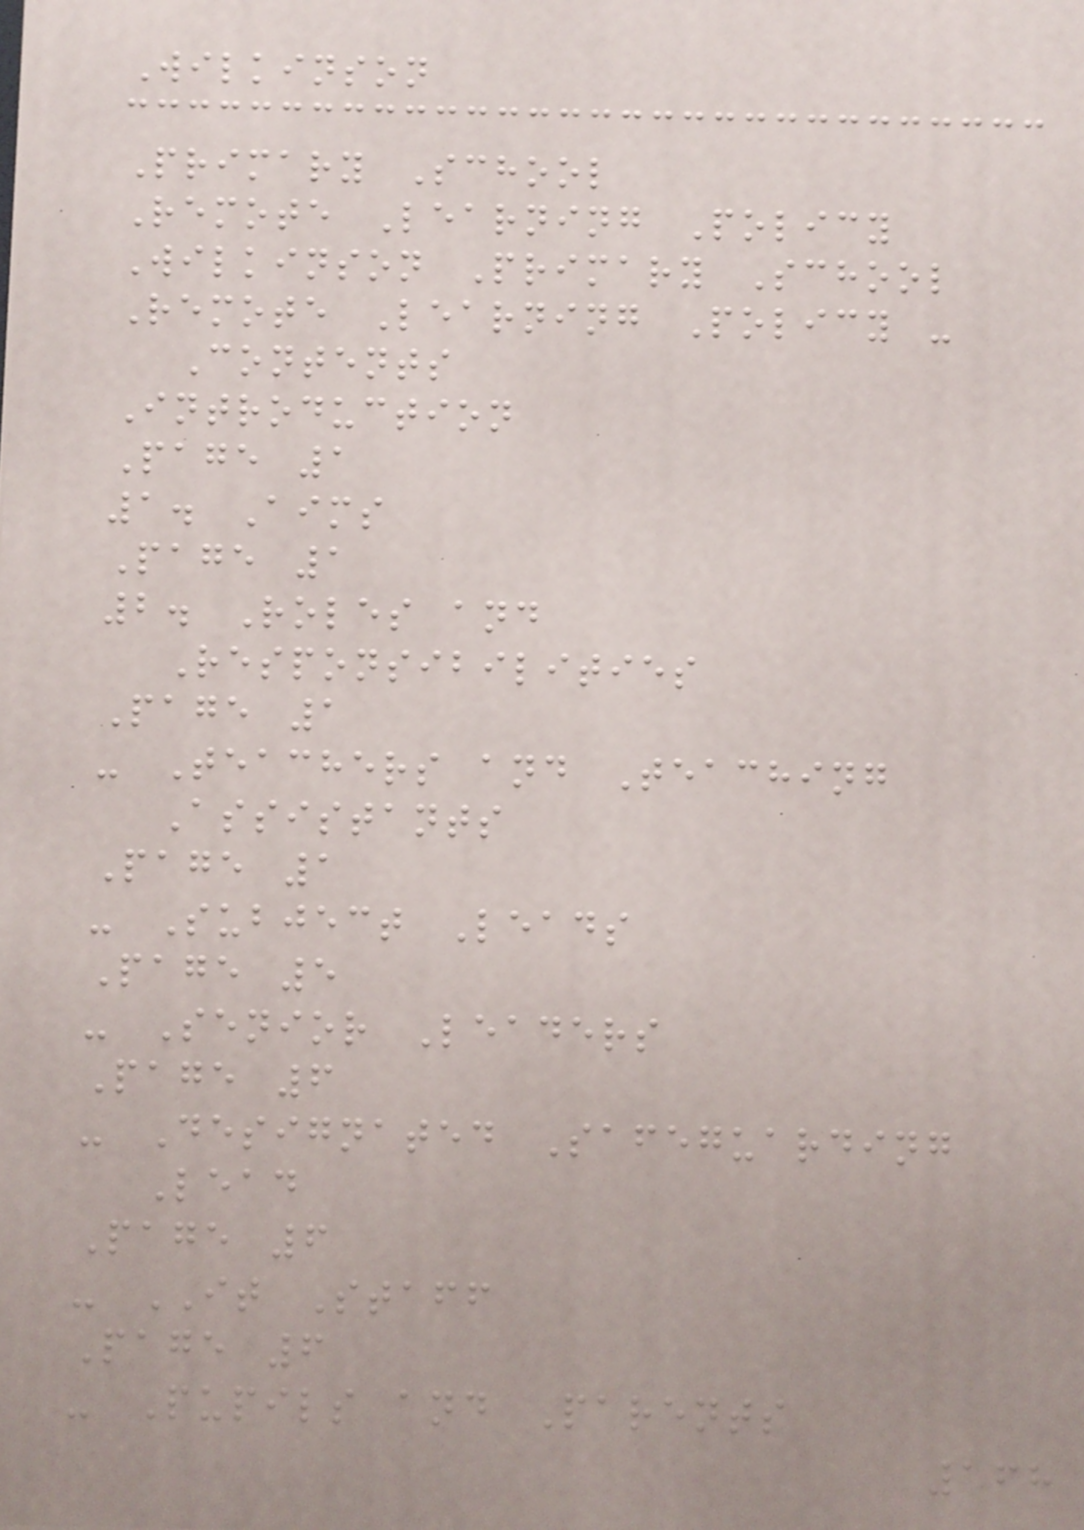Wilkinson
Primary School
Remote Learning Policy
Wilkinson Primary School
Remote Learning Policy -
Contents
Introduction
Page 1
1. Aims
Page 1
2. Roles and
Responsibilities
Page 1
- Teachers and Teaching
Assistants
Page 1
- Subject Leads
Page 5
- Senior Leaders
Page 6
- Designated Safeguarding
Lead
Page 6
- IT Staff
Page 6
- Pupils and Parents
168
